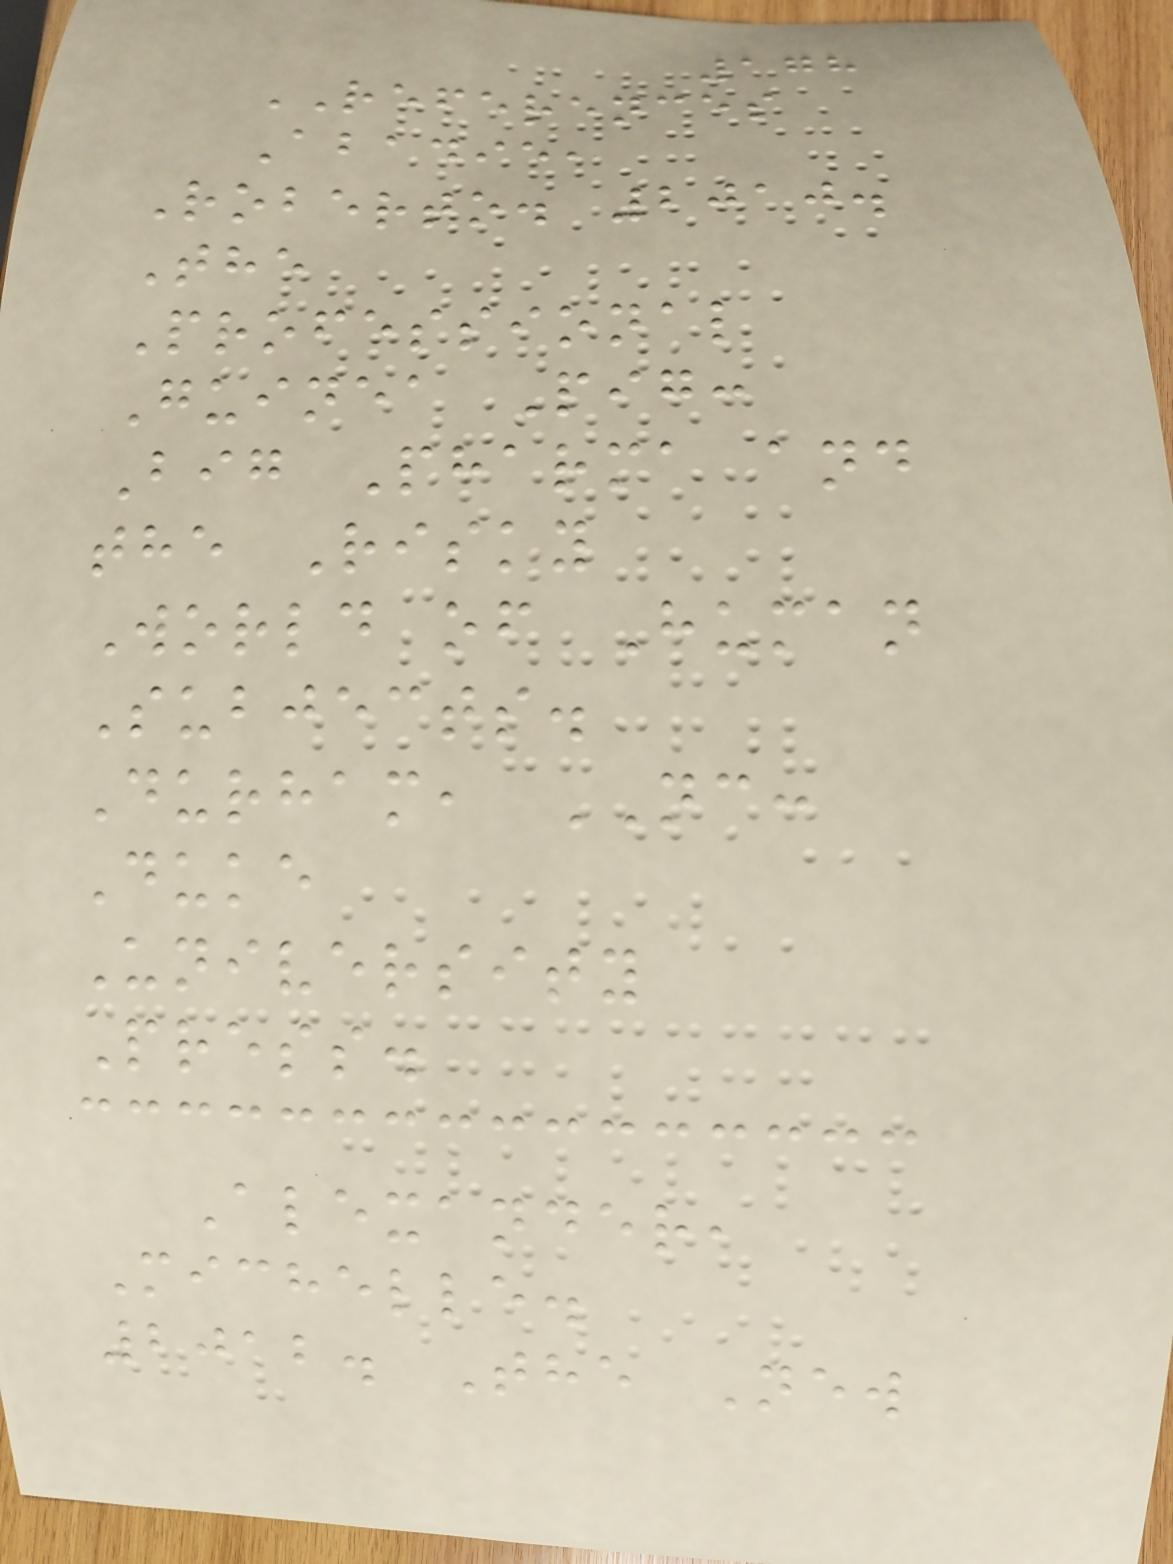178
REFERENCES
Abadie,
Roberto. 2010.
The
Professional
Guinea Pig:
Big Pharma and
the Risky
World of Human
Subjects.
Durham, NC:
Duke
University
Press.
Alexander,
Michelle.
2012. The New
